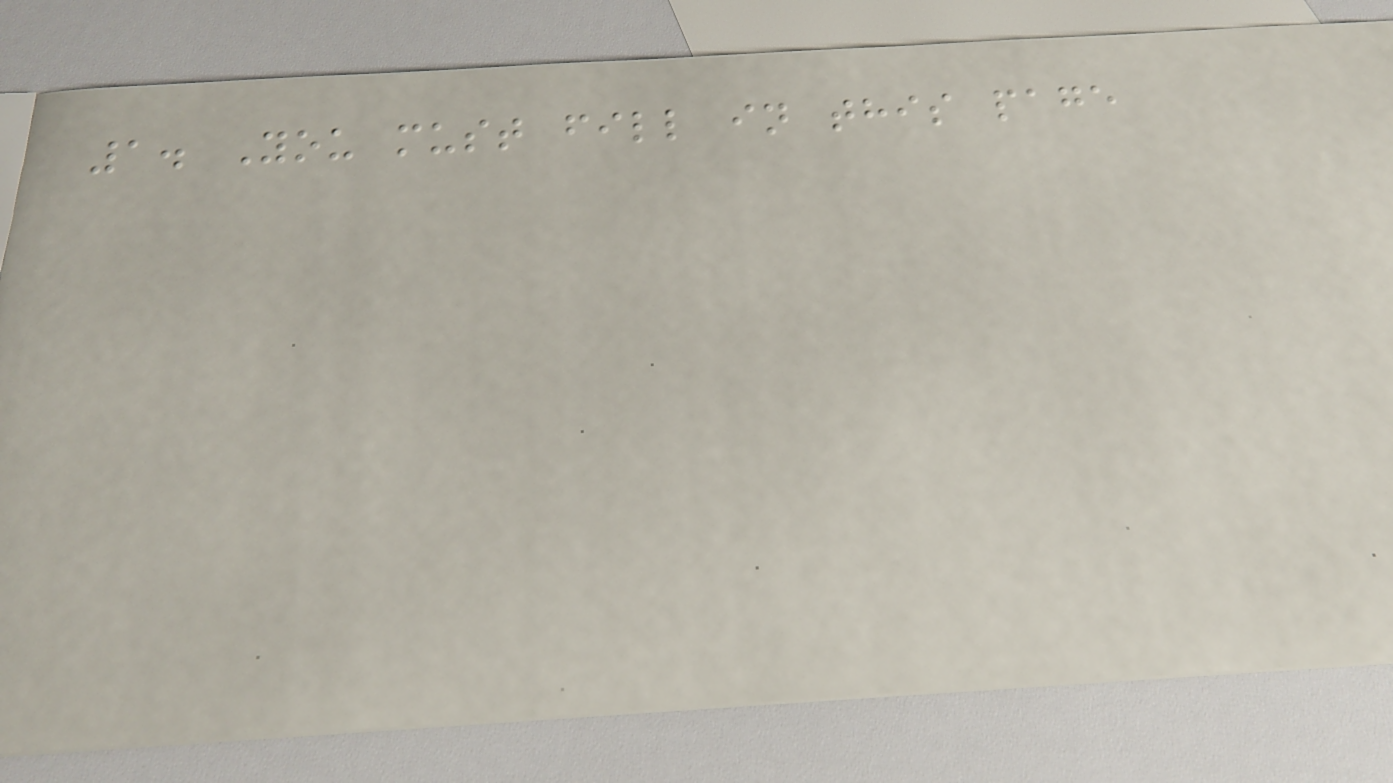1. You must fill in this page
